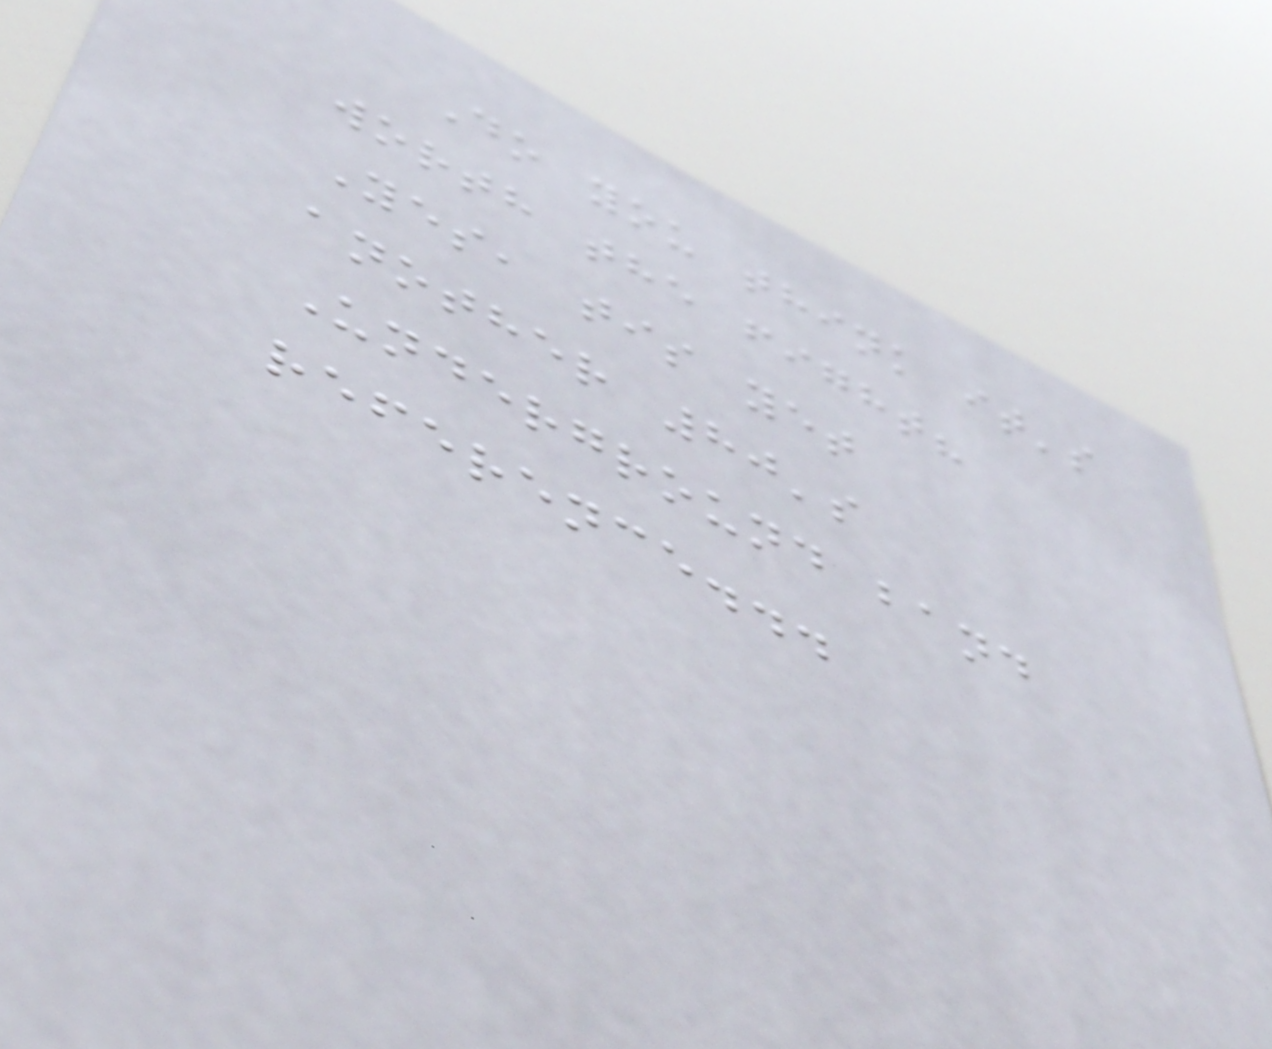Do you think it's
worth the fight?
Yes, tis yet
another 80's
Underground band
reference...
